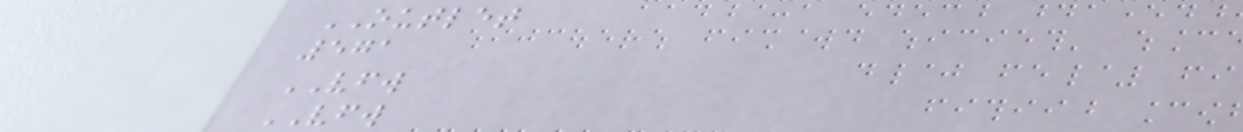OUTLET
571
VFW
VFW
